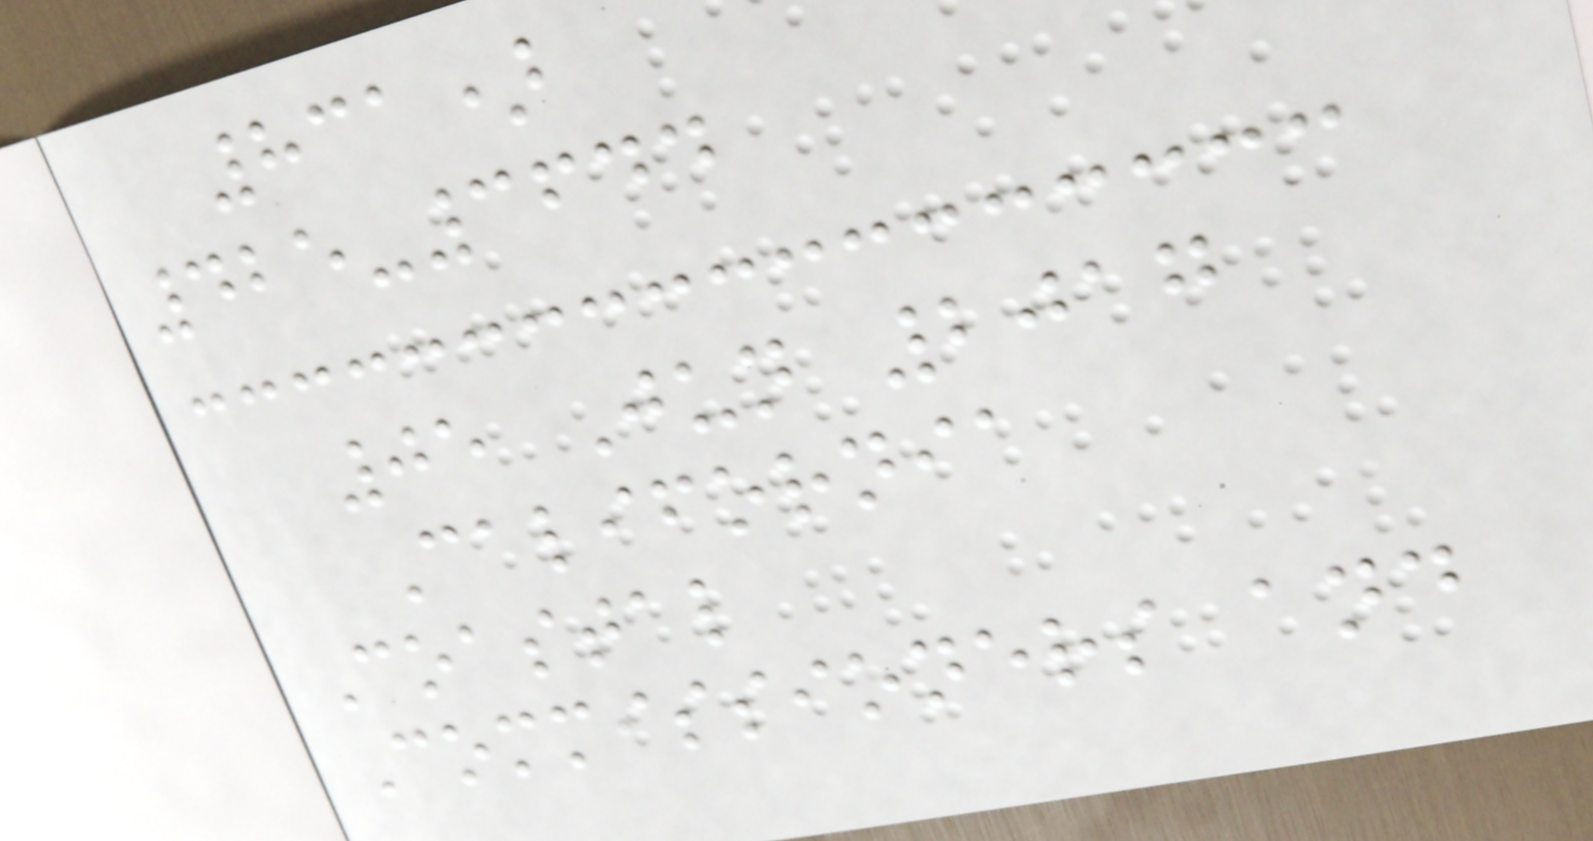831)
425-3644
05 Jun 2017
California
Coastal
Commissioners and
